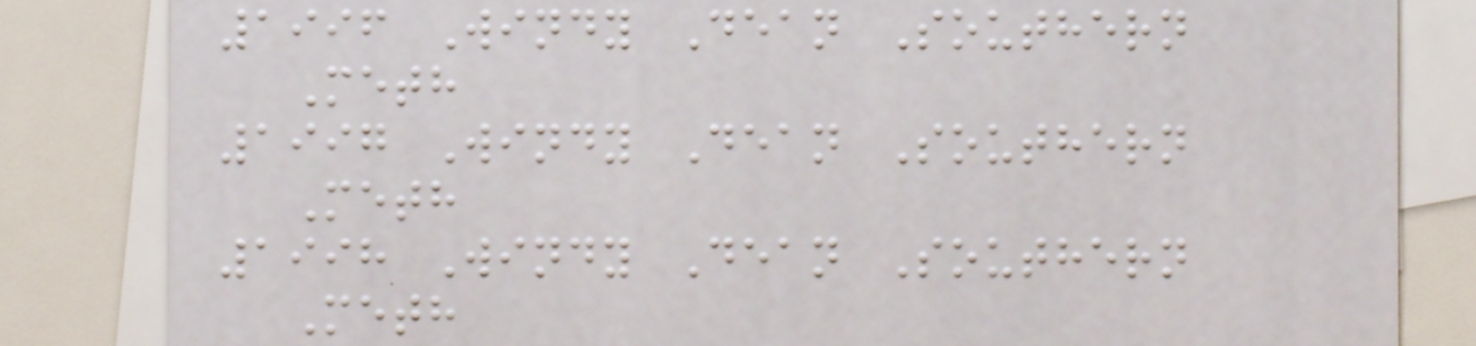1996 Windy Dean Southern
Meth
1997 Windy Dean Southern
Meth
1998 Windy Dean Southern
Meth
